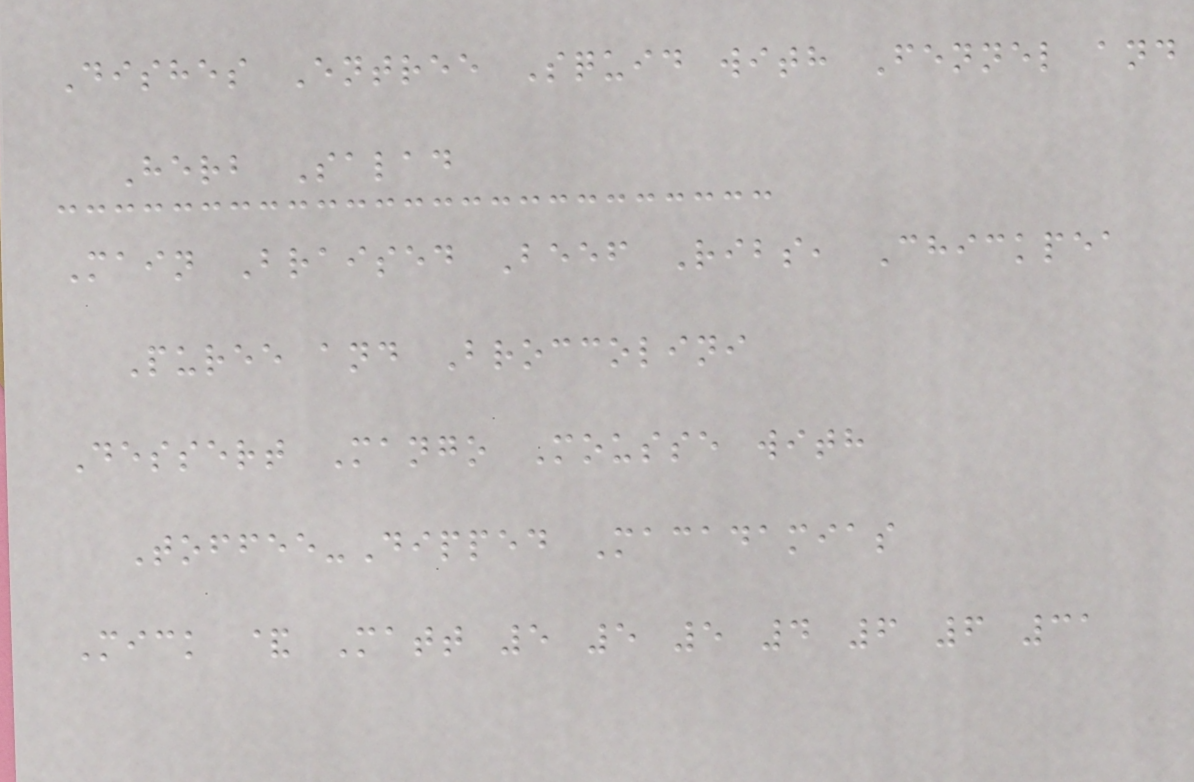Dishes Entree Squid with Fennel and
Herb Salad
Main Braised Beef Ribs, Chickpea
Puree and Broccolini
Dessert Mango Mousse with
Toffee-Dipped Macadamias
Mick & Matt 5 5 5 4 6 6 31
